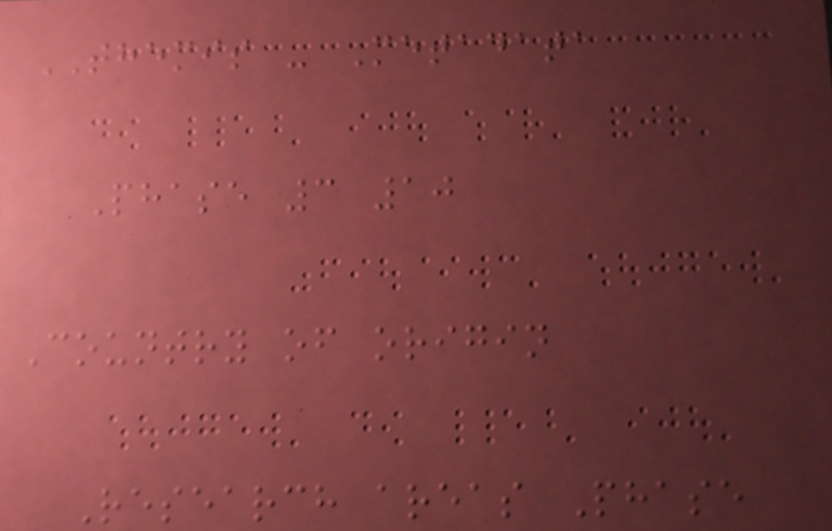THEMIS - Metadata
Phase 3 10
Country of origin
Research areas Phase
